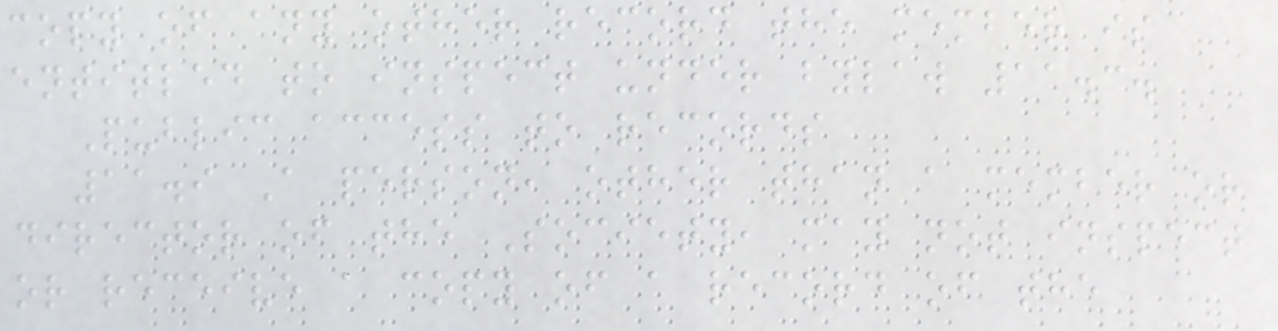copy of any other record the member is
entitled to inspect under bylaw 11.3.
Public access to records
11.9 A person, other than a member or
director of the Society, may not inspect
or receive a copy of a record of the
